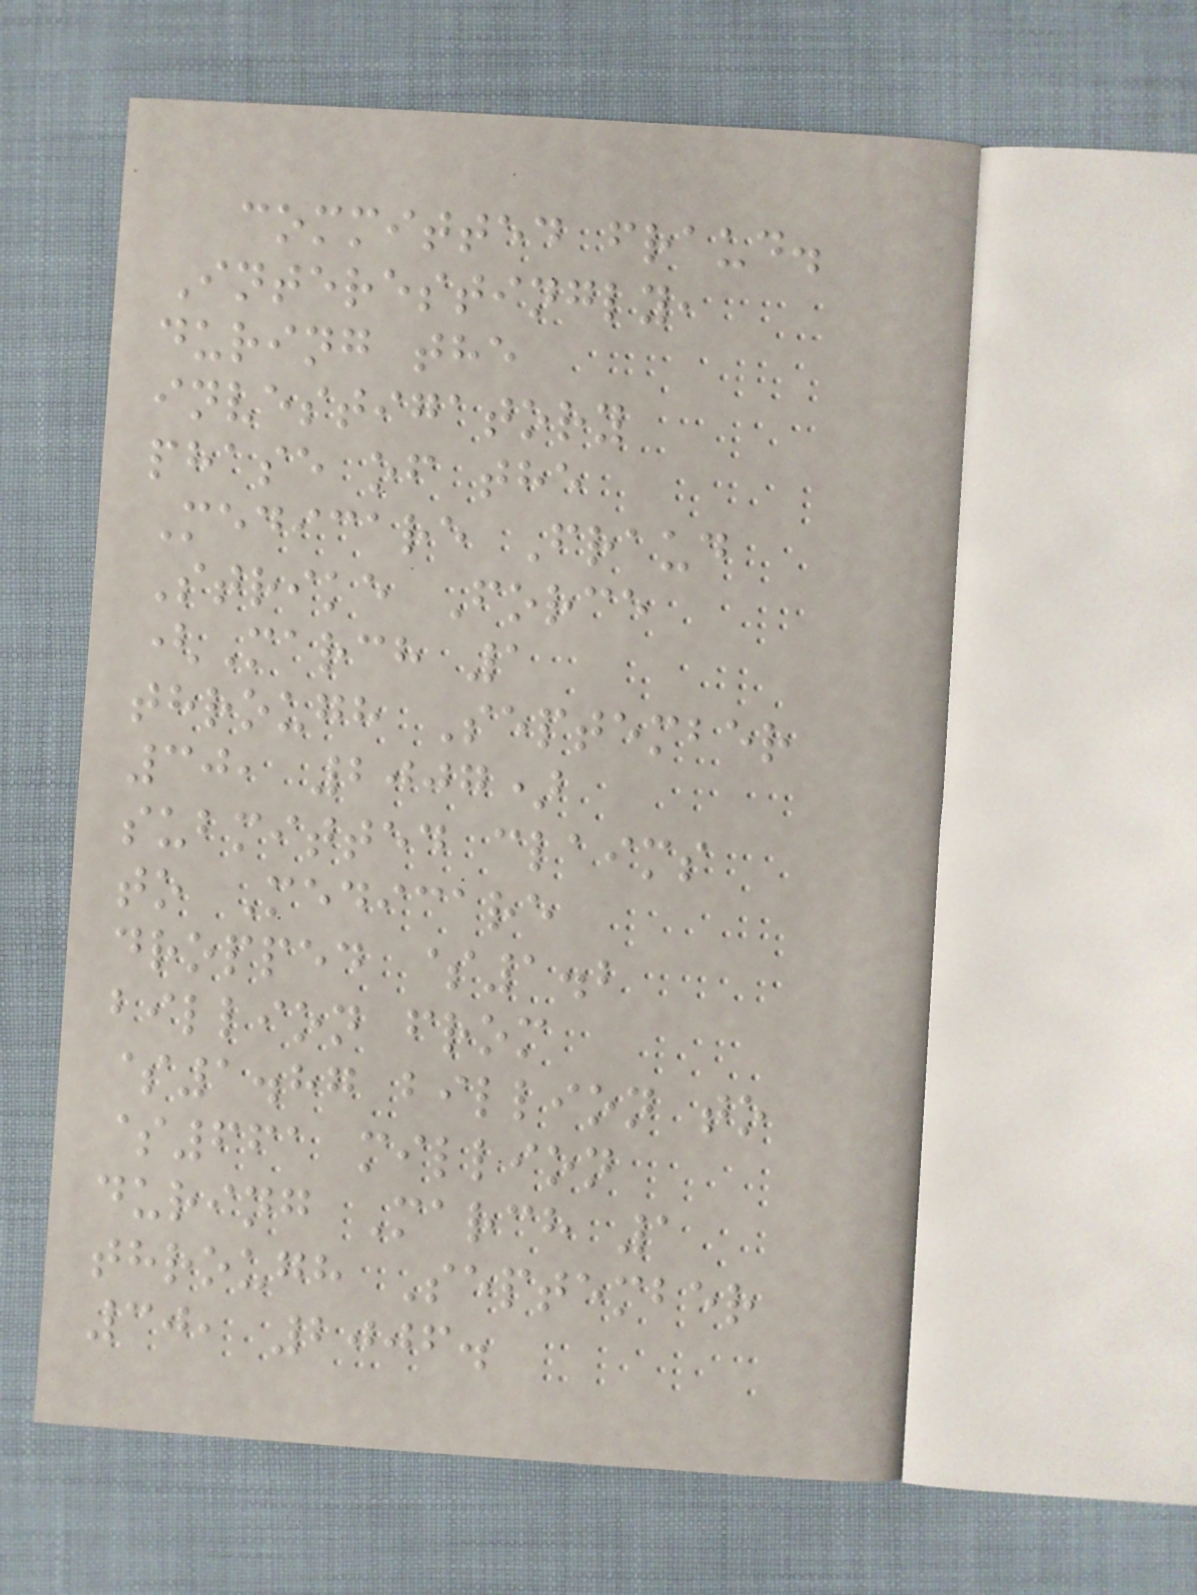committed fraud.
Interestingly,
during the
investigatory
phase of the
Medicare Fraud
Strike Force
(March 1
through September
30, 2007)
submitted claims
to Medicare
dropped $1.2
billion from
$1.87 billion to
$661 million
during March 1
through September
30, 2006.
